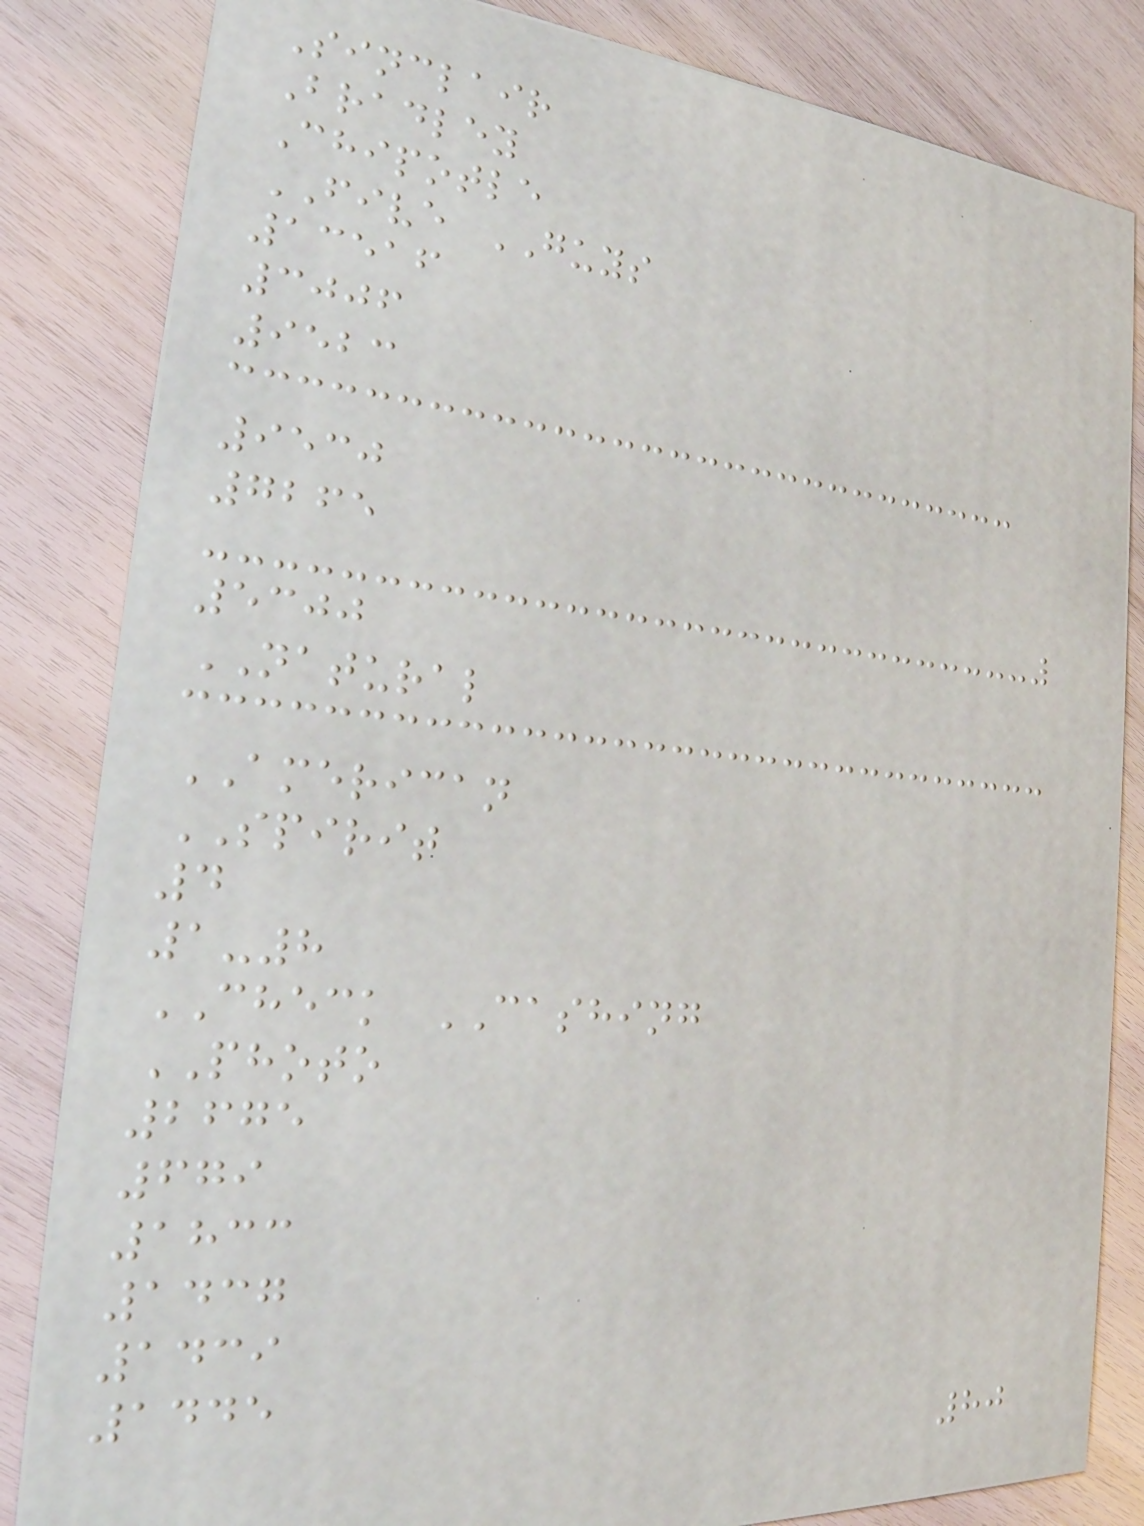Sinclair
Bradley
Chipotle
FIVE GUYS
13516
3006
9523
9530
7265
5300
NATURAL
AMERICAN
SPIRIT
4
1-8
CHECK CASHING
PHOTO
2675
679
1833
1437
1439
1445
80
